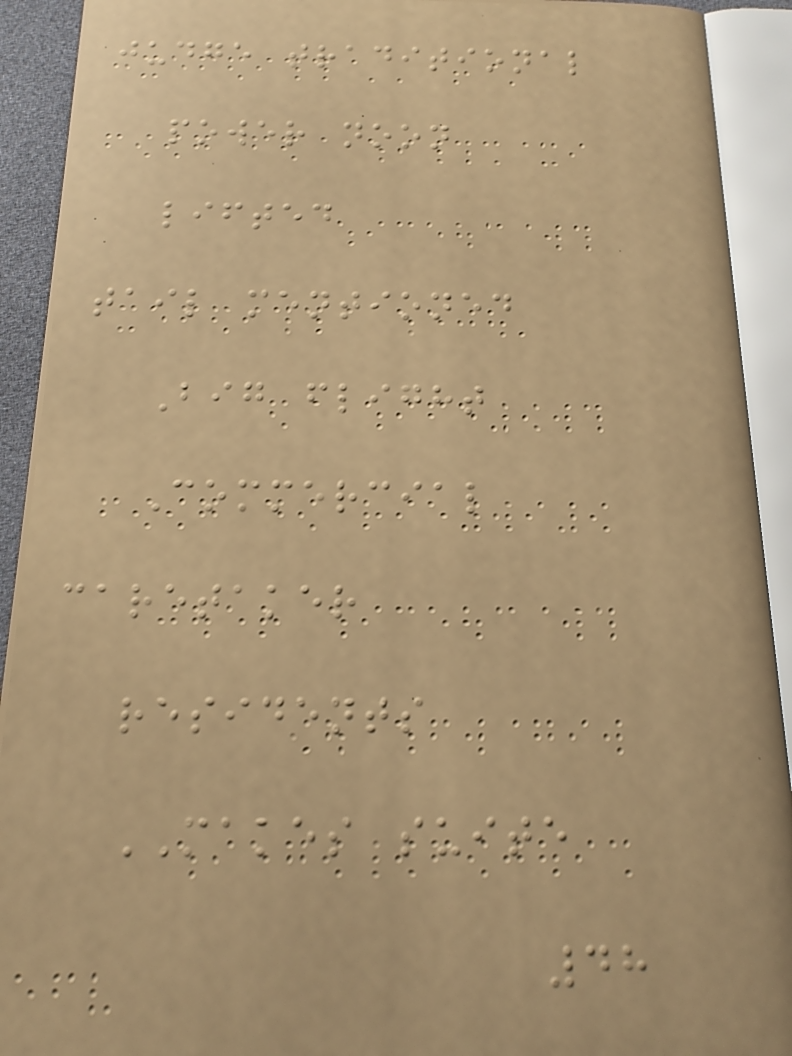judge traditional
power noon
lifted
tail mentioned
Big flight
Commercial
caretaker
residents
MAKES suite
48
